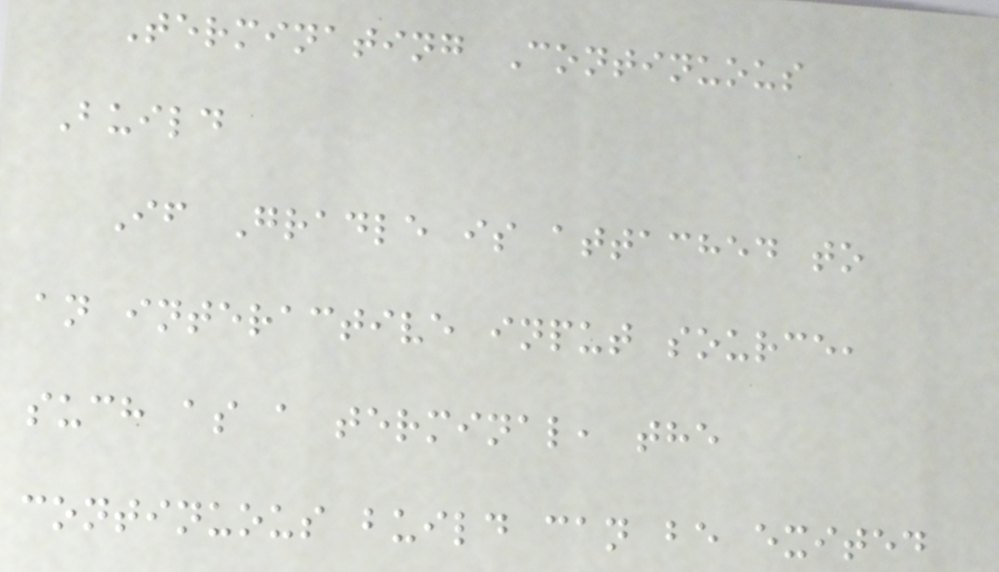Terminating Continuous
Build
If Gradle is attached to
an interactive input source,
such as a terminal, the
continuous build can be exited
